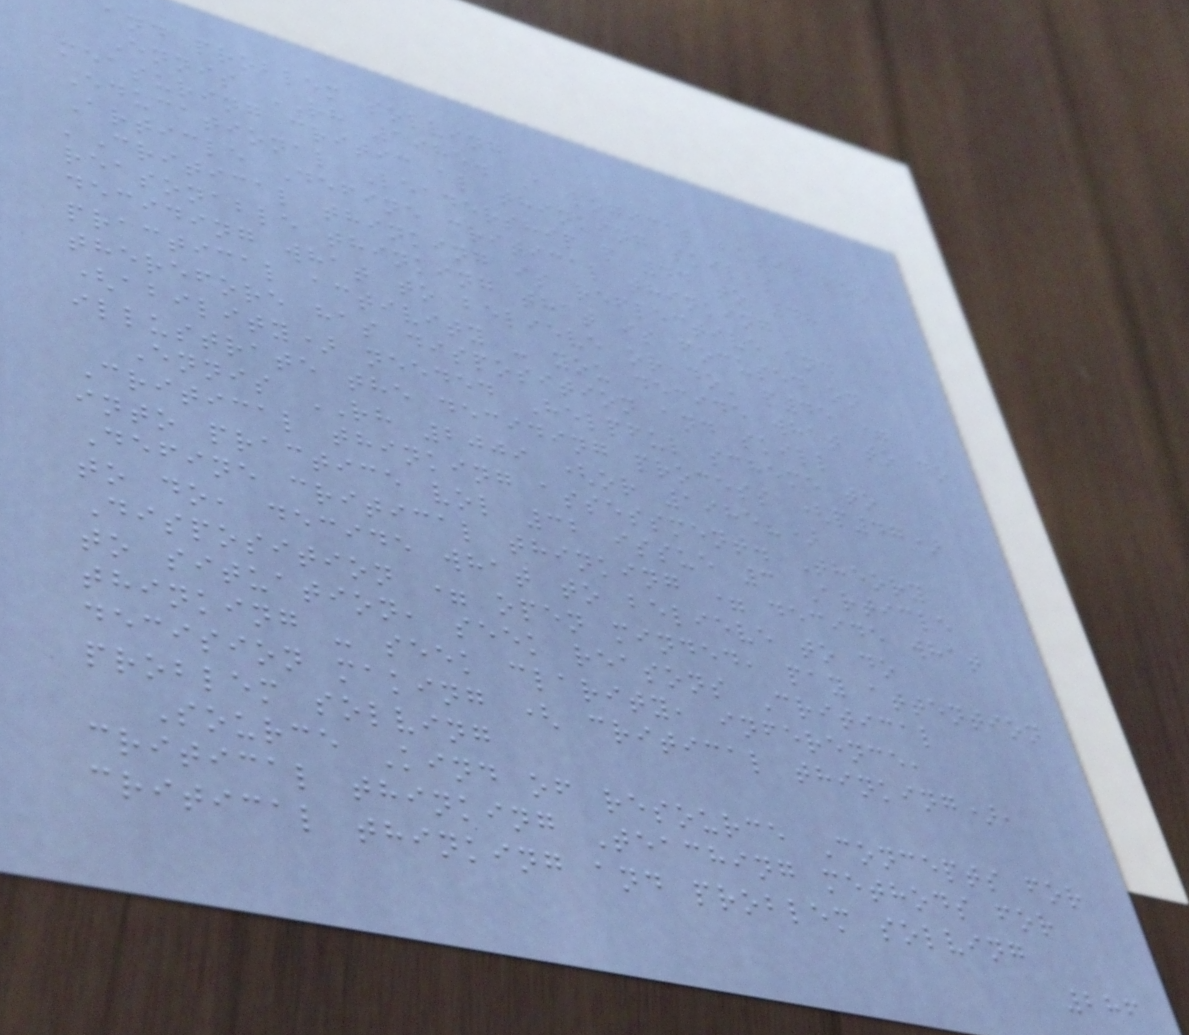and problem solving
Ennis RH 1985. A logical basis for
measuring critic al thinking skills
Educational Leadership p 44 to 48
Article Define critical thinking
'Critical thinking is reflective and
reasonable thinking that is focused on
deciding what to believe or do' p45 =
practical activity - you decide what to do
therefore has disposition and skill
(ability) needed Helpful scheme to
illustrate the deciding process (p47)
Ennis RH 2009 (or 1985?)
Critical thinking assessment. Theory
into practice vol 32 issue 3 Article
Define critical thinking = decide what
to do, decide what to believe to do
Disposition = open minded, pay attention
to situation, seek reasons Critical
thinking - seek clarity, inference,
decision making ( critical thinking),
problem solving
Source Kind of resource Concepts for
critical thinking Teaching methods for
critical thinking and problem solving
286
